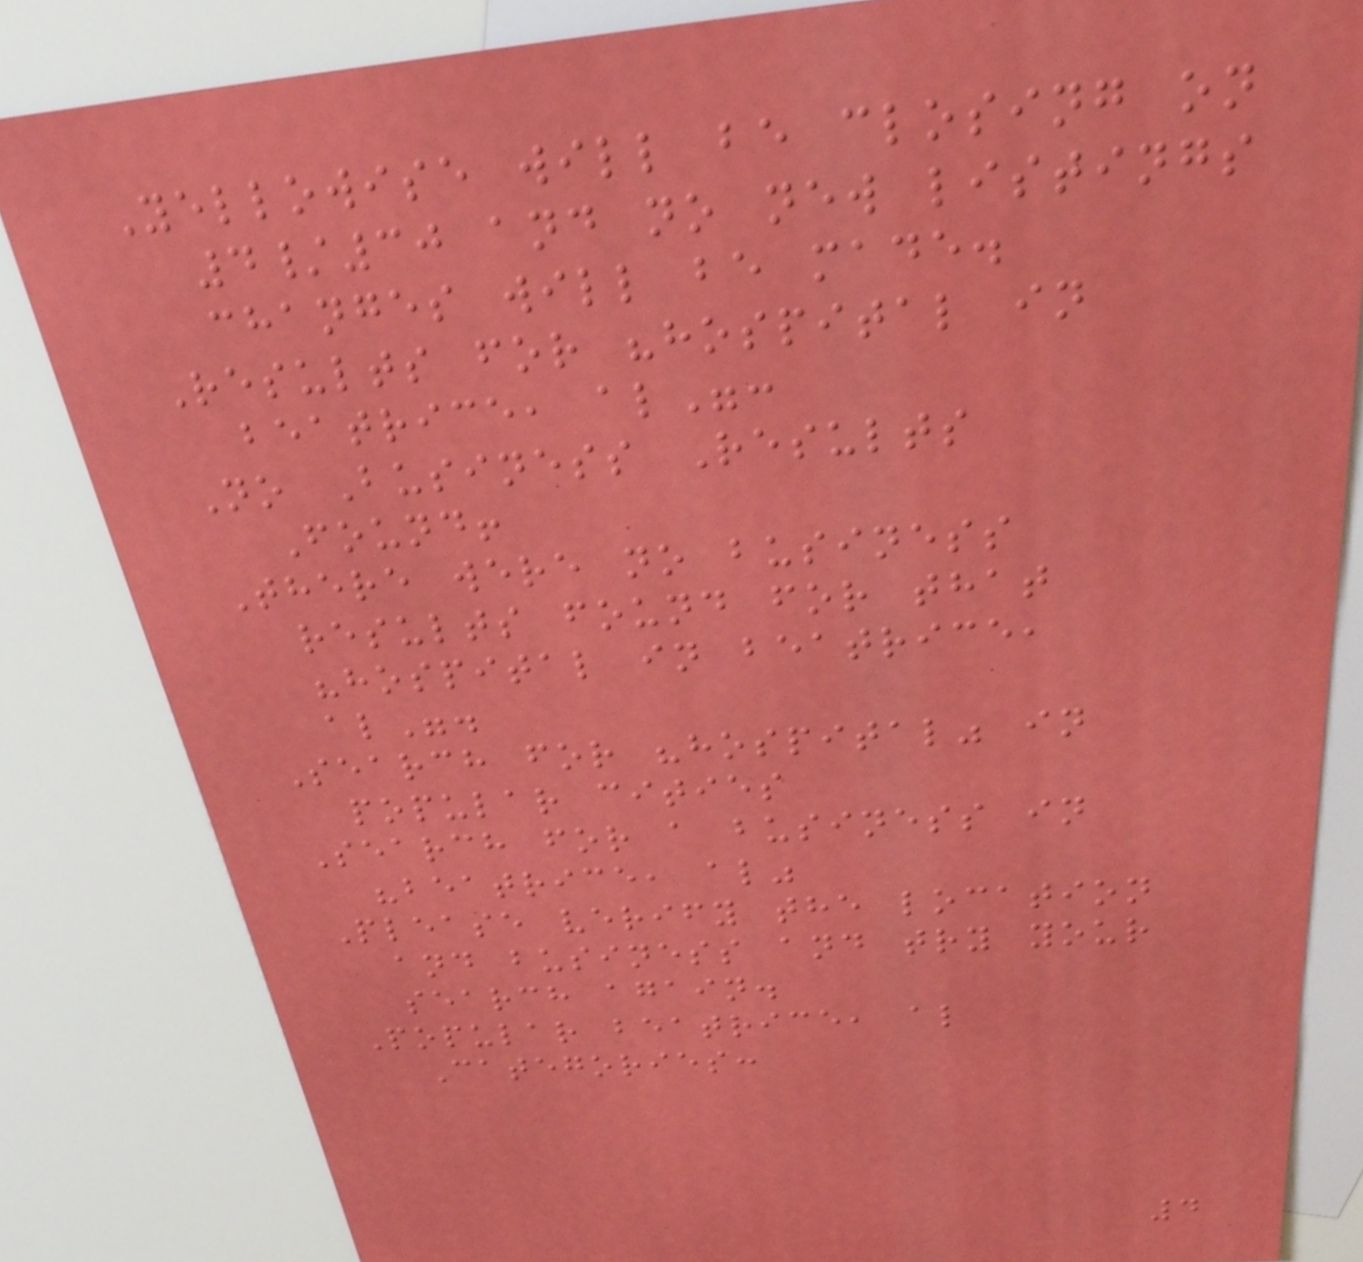Yellowise will be closing on
4/30 and no new listings
changes will be made.
Results for "hospital in
beatrice, al":
No Business Results
Found!
There were no business
results found for that
"hospital in beatrice,
al".
Search for "hospital" in
popular cities
Search for a business in
"beatrice, al"
Please verify the location
and business and try your
search again.
Popular beatrice, al
Categories:
4
